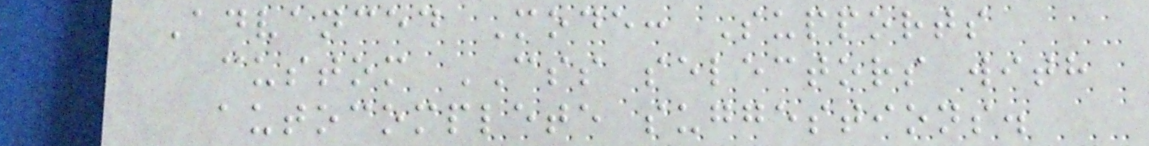Advanced Mode: Supports
custom CSS selectors with
autocomplete suggestions.
